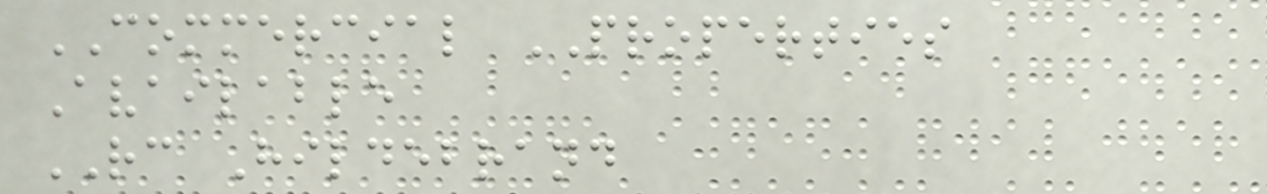COMMERCIAL PROPERTIES
Available
RC Hildebrand
